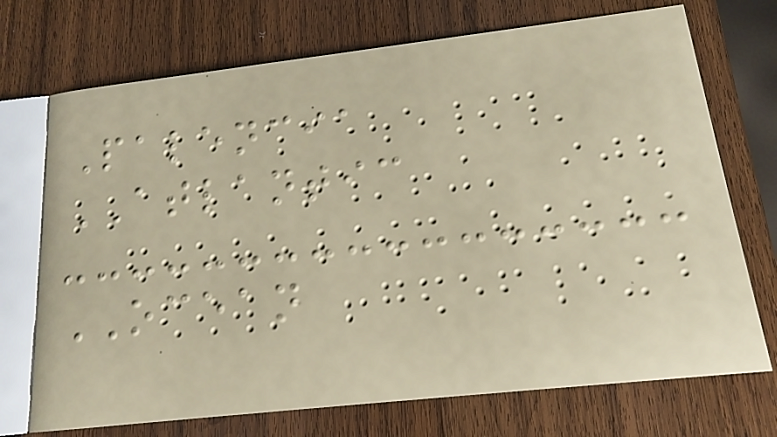Palencia
ATLANTIC
OCEAN
